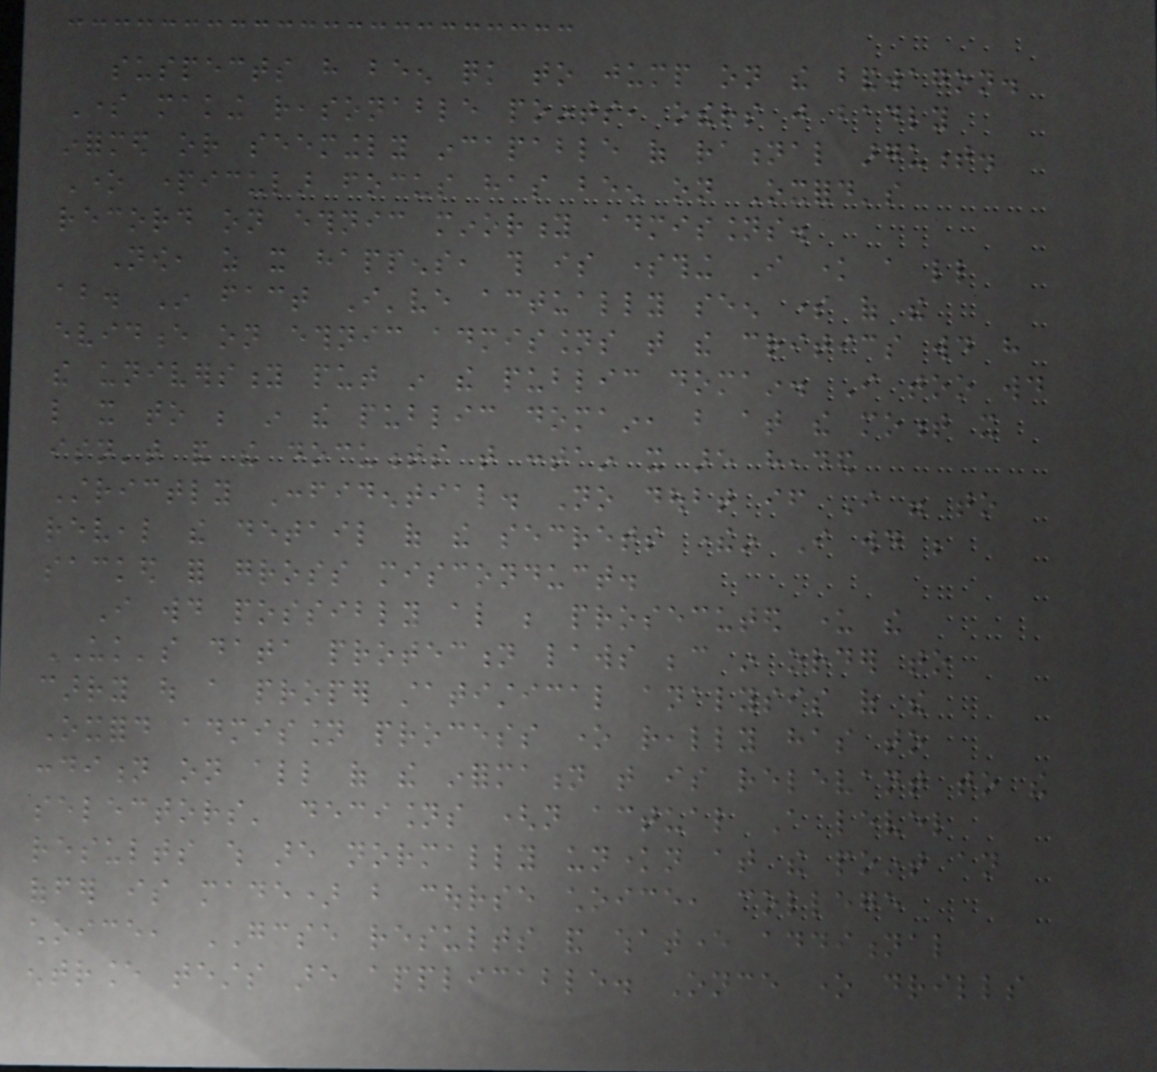suspects have been quick to jump on the bandwagon.
Some making reasonable points, others just badly
informed or seemingly incapable of rational argument.
One particular focus has been on Oxford's
record on ethnic minority admissions.
Now, as it happens, this is something I know a little
about. In fact I've actually seen some of the
evidence on ethnic admissions that the critics would have
the university put in the public domain. I too would
like it to be in the public domain, but at the moment it
isn't and the documents that contain it are headed
Strictly Confidential. No doubt if I were to
reveal the detail of the secrets therein I would be
sacked for gross misconduct.
I would possibly also be prosecuted under the
UK's data protection laws because in order to
carry out a proper statistical analysis of the
Oxford admission process one really has to
condition on all of the information that is relevant to the
selectors' decisions (not actual A level
results which are normally unknown at the point an
offer is made) but course choice, college
choice, GCSE results and whatever additional
entrance tests are applicable. Once one drills
